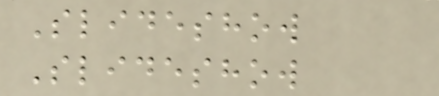Slideshow
Slideshow
